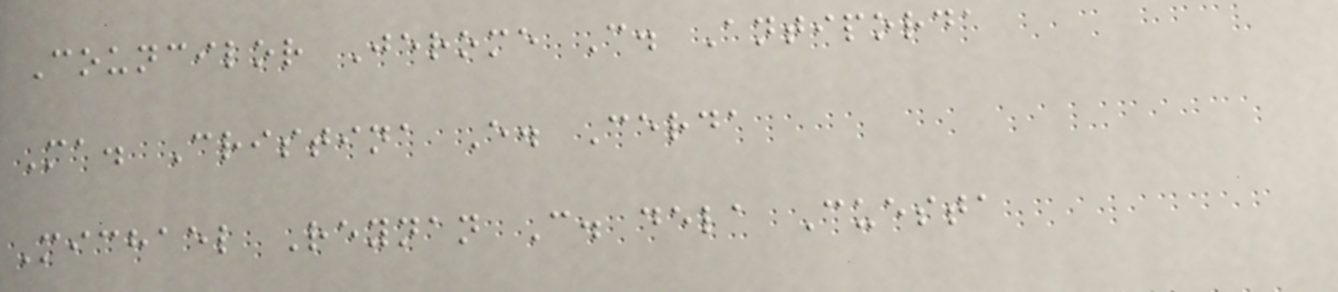Councilor Jerome C. Antiporda
Ma. Cristina E. Cerda
Michael Reynan C. dela Cuesta
